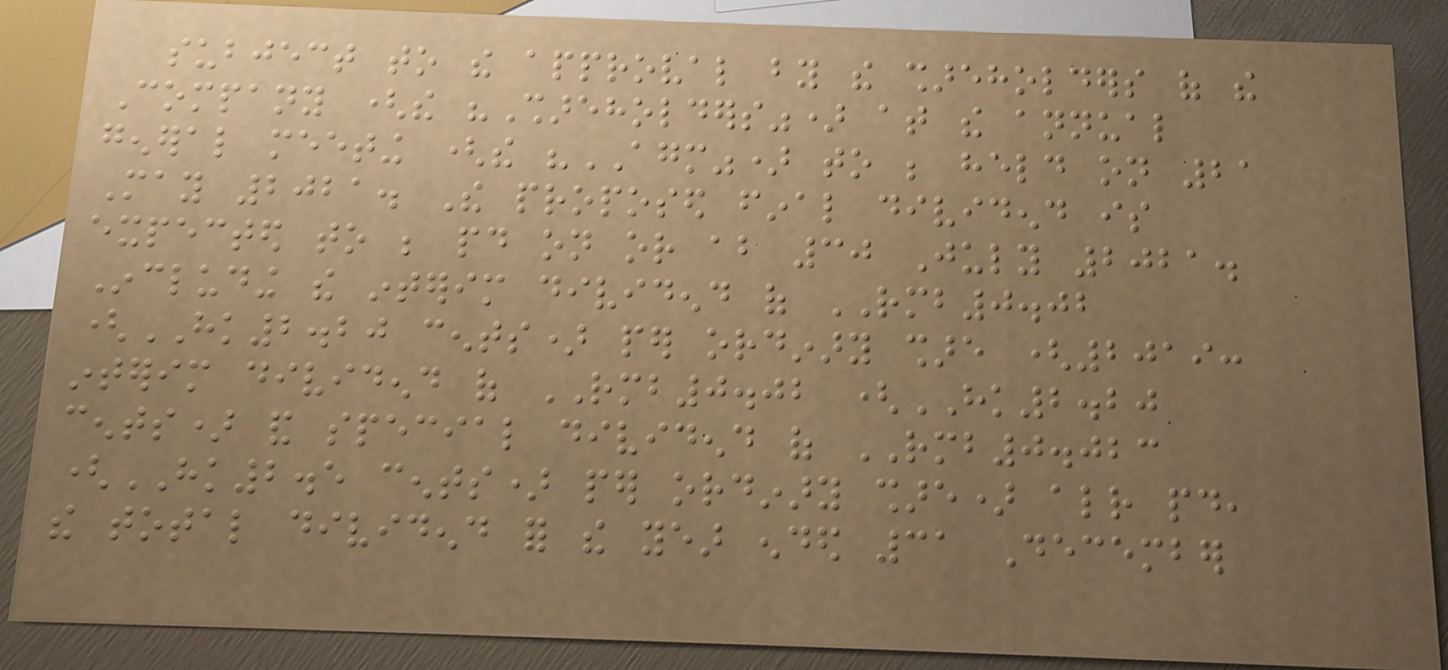subject to the approval by the shareholders of the
Company (the "Shareholders") at the annual
general meeting (the "AGM") to be held on 21
May 2021. The proposed final dividend is
expected to be paid on or about 30 July 2021.
Including the interim dividend of RMB0.02
(HK2.20 cents) per ordinary share (2019:
interim dividend of RMB0.02 (HK2.20
cents) and special dividend of RMB0.023
(HK2.5 cents) per ordinary share) already paid,
the total dividend for the year ended 31 December
